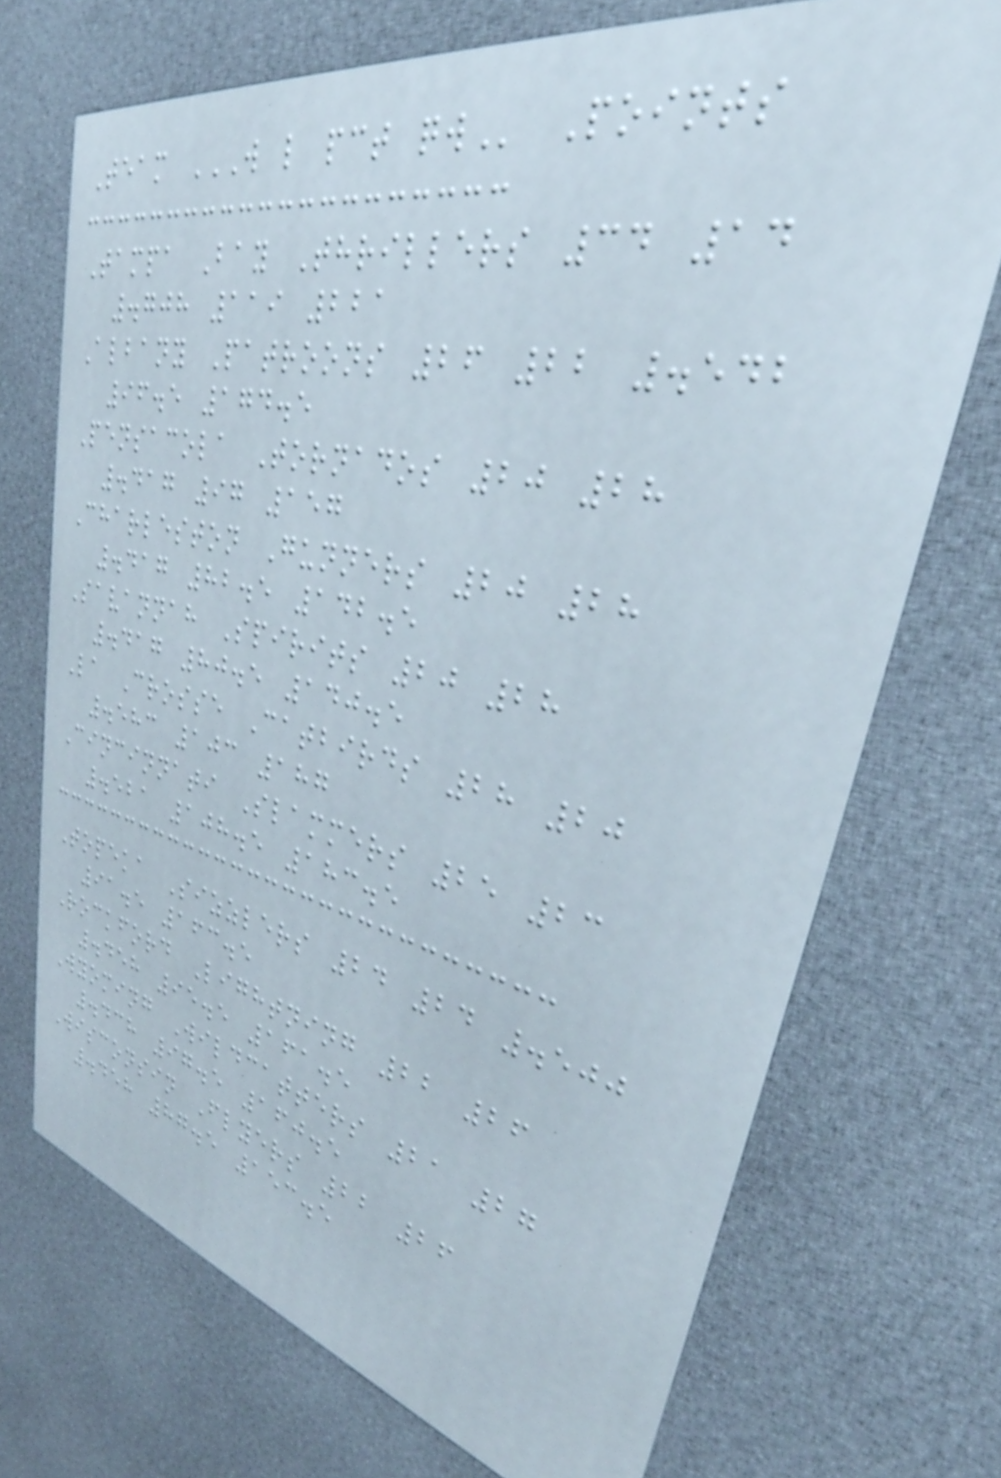Team W L PCT QW Points
Tampa Bay Thrillers 34 14
.708 119 221
Albany Patroons 26 22 .542
96.5 174.5
Pensacola Tornados 20 28
.417 97 157
Charleston Gunners 20 28
.417 82.5 142.5
Savannah Spirits 20 28
.417 80.5 140.5
La Crosse Catbirds 28 20
.583 103 187
Cincinnati Slammers 25 23
.521 108.5 183.5
Topeka Sizzlers 24 24 .500
91.5 163.5
Rockford Lightning 22 26
.458 95.5 161.5
Wyoming Wildcatters 21 27
.438 97.5 160.5
Wisconsin Flyers 22 26
.458 87.5 153.5
